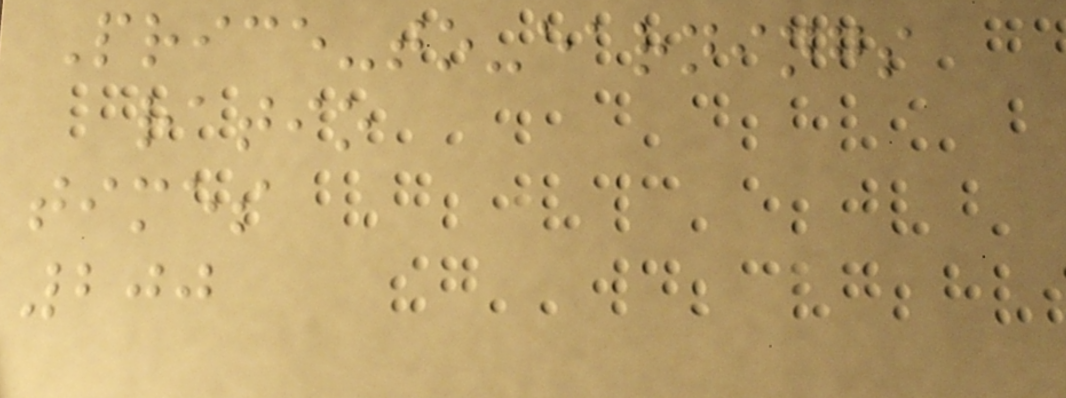Price-to-earnings
ratio
times
200
